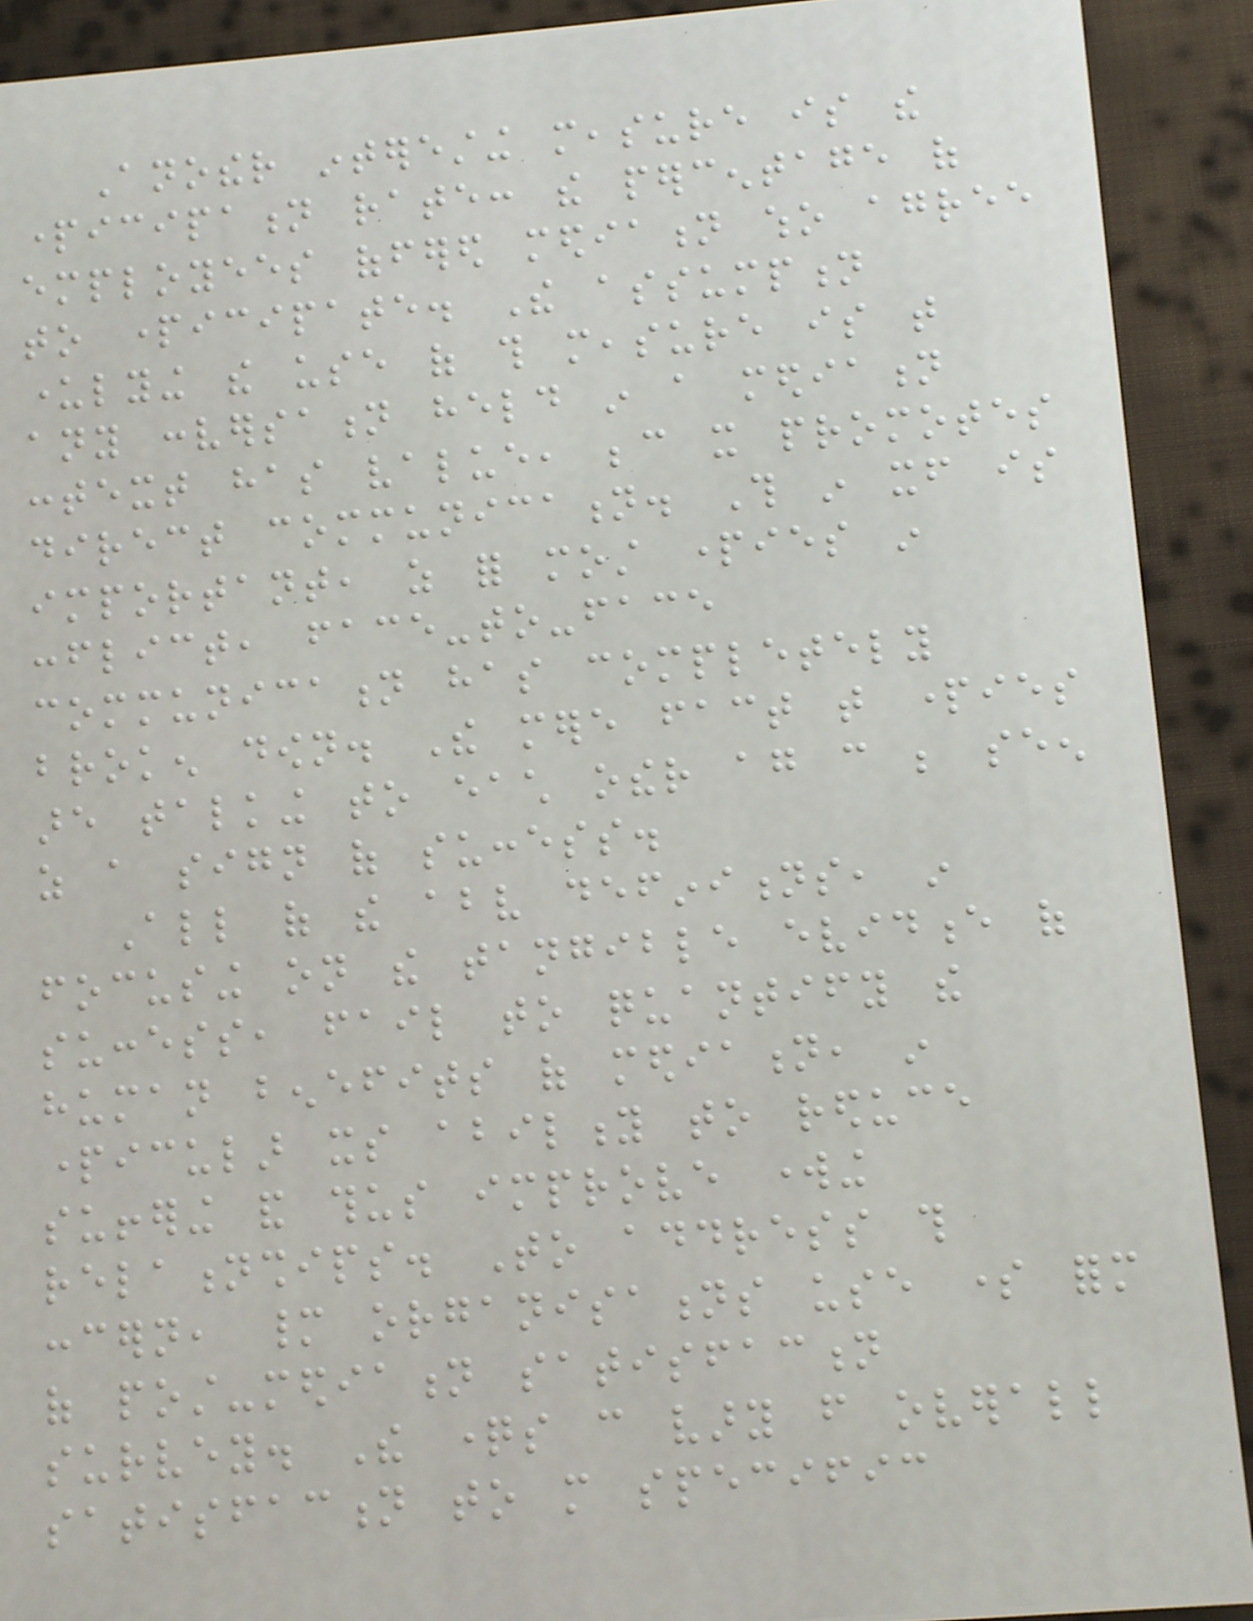Another interesting measure is the
participation rate: the percentage of
employees offered mediation who agree
to participate. The assumption
underlying the use of this measure is that
any conversation held in a mediation
context has value, because it promotes
direct communication. This in itself is
important, as for most parties in
conflict, face-to-face
communication has completely
broken down. The mere fact that parties
are talking to each other again can be seen
as a sign of success.
All of the above definitions, in
focusing on the tangible evidence of
success, fail to quantify the
human benefits of mediation, in
particular its ability to reduce
suffering and thus improve working
relationships. To address this
concern, many organisations use some form
of post-mediation satisfaction
survey. The questions can vary from overall
satisfaction to more specific
